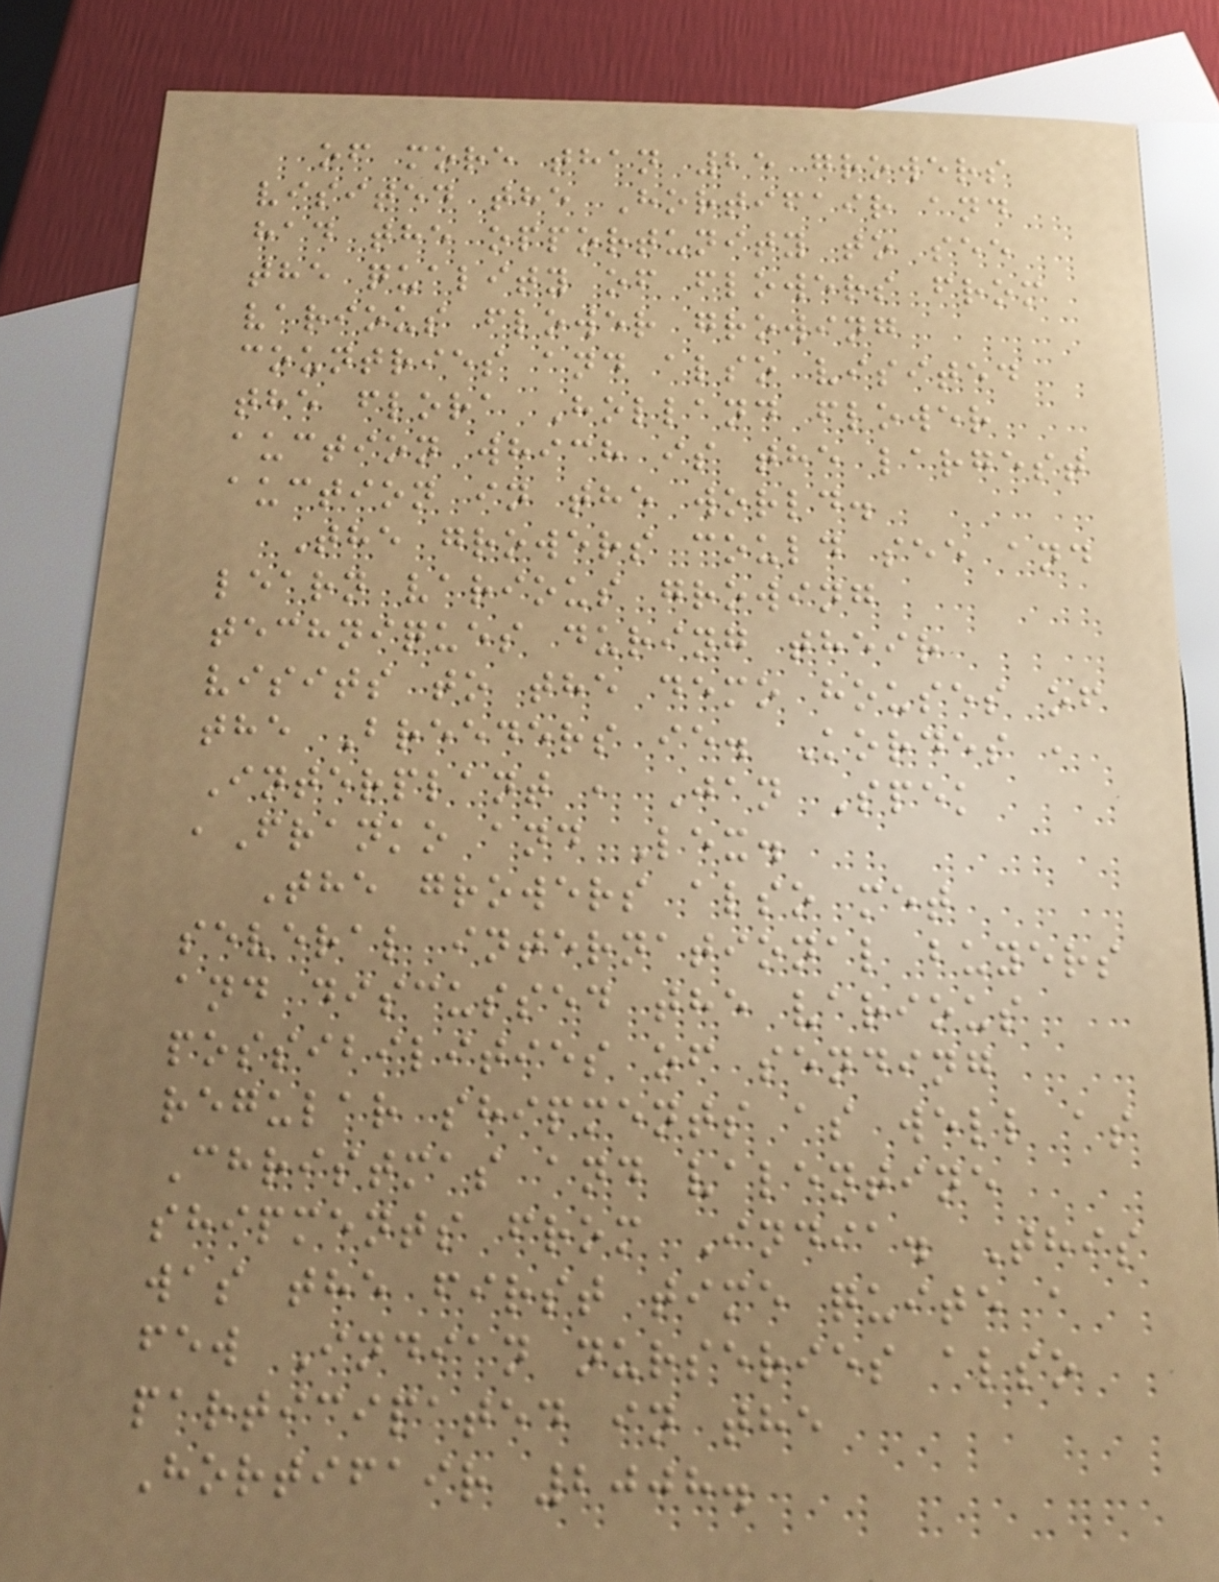of more than 25 growers
visited the Hortifair and
had the opportunity to see
the quality of flowers from
various flower growing
countries and also visited
the flora Holland flower
auction which is the largest
auction in the world.
The growers could see and
learn various growing
techniques during their
visits to the demo houses of
the Breeders ie. Kordes ,
Interplant , Jan Spek
,Franko and Lex.
The growers also met
several international buyers
and discussed the various
possibilities of sending
regular shipments as well as
Christmas and valentine
shipments from India. This
was the first time quite a
few Indian nurseries also
participated in the
Hortifair 2008.
